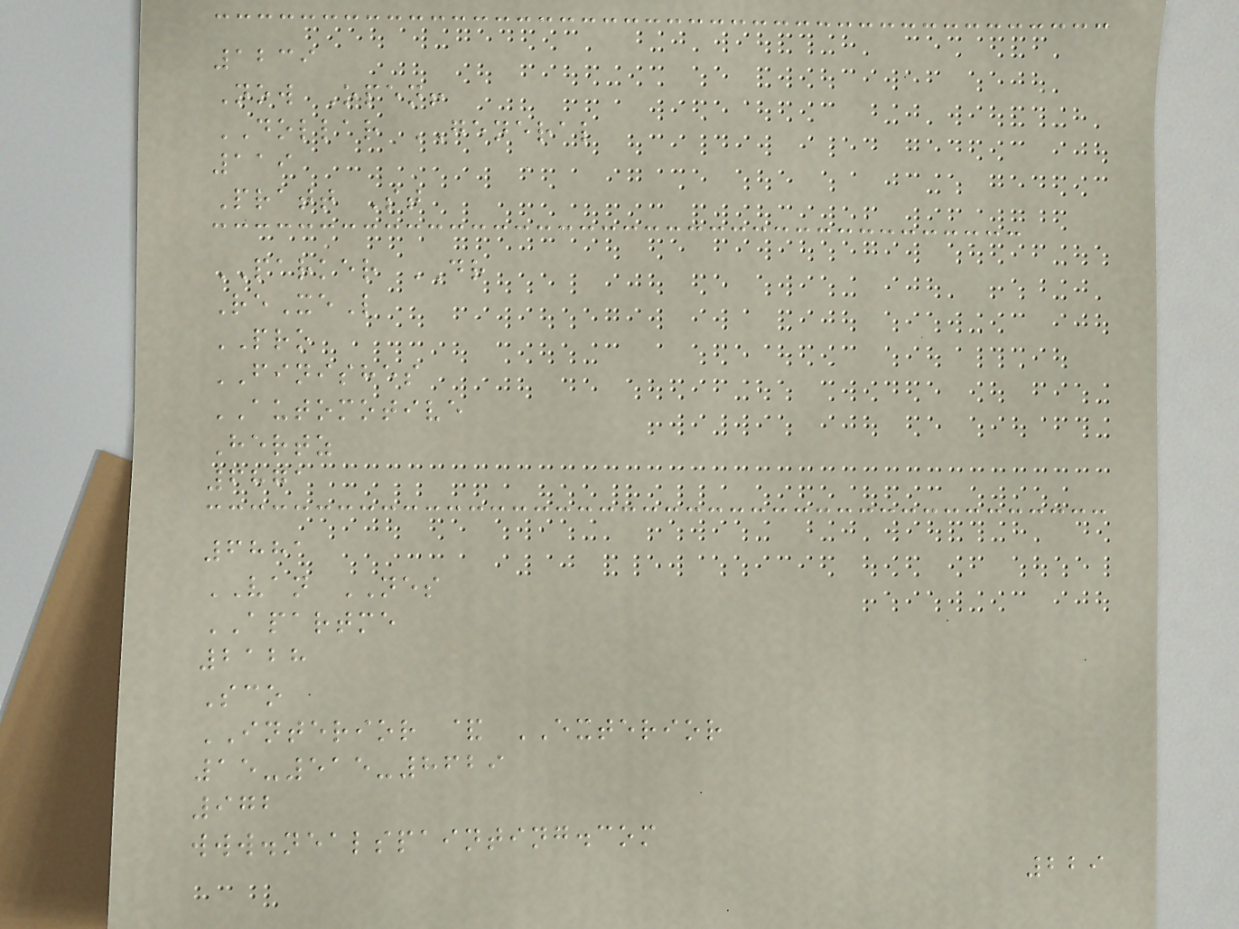1239
Now Open!
DOLLAR GENERAL
119
Pratt St
PARKER DR
ReXeL
PRO
FINISHES
AUTOMOTIVE
Hertz
6871
6881
VAN NES
APARTME
2128
Sco
INTERIOR & EXTERIOR
15-515-8629
972
www.nealspainting.com
229
